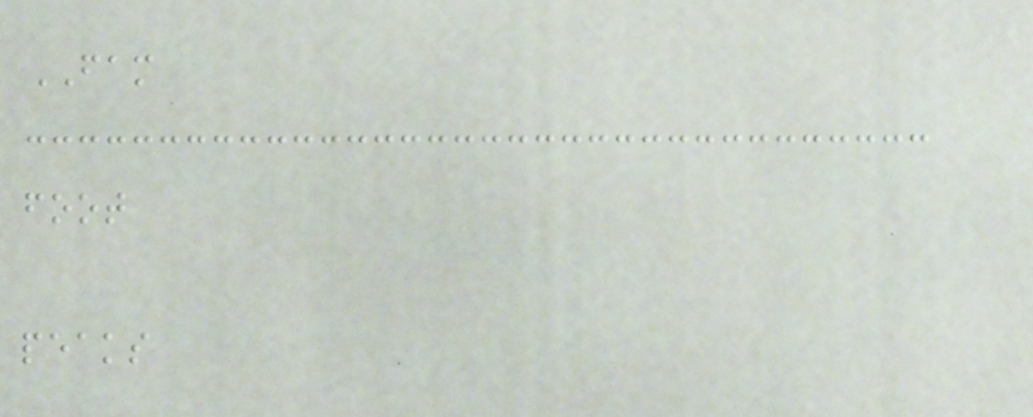FAM
foot
peaks
